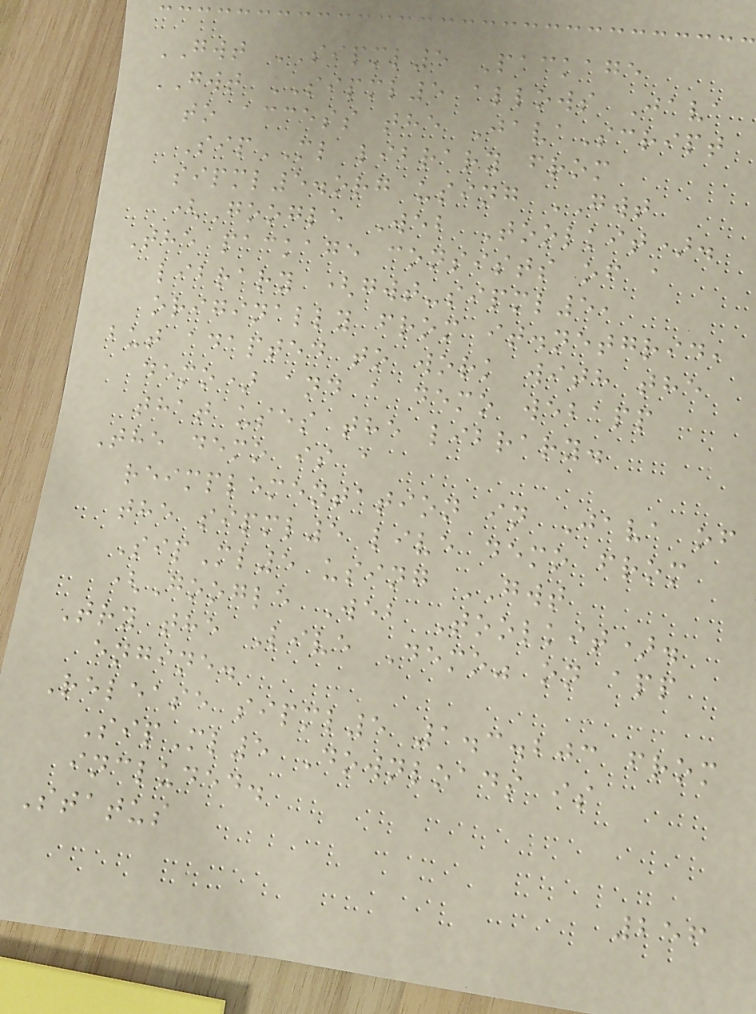GWT SIPML5 Package
GWT SIPML5 allows Java
to access the JavaScript
SipML library from
sipml5.org using GWT
(Google Web Toolkit).
The package consists of a
library (gwt-sipml5,
originally from it.netgrid,
but adapted to work with the
demo) and a demo webapp
that uses the library.
The demo is a
reimplementation in Java of
the sipml5 live demo from
SipMl5 using GWT
(Google Web Toolkit).
Try the Live Demo" on app
engine.
Release sipml5 1.3.203 from
SipMl5 Downloads is
included.
Status
256
